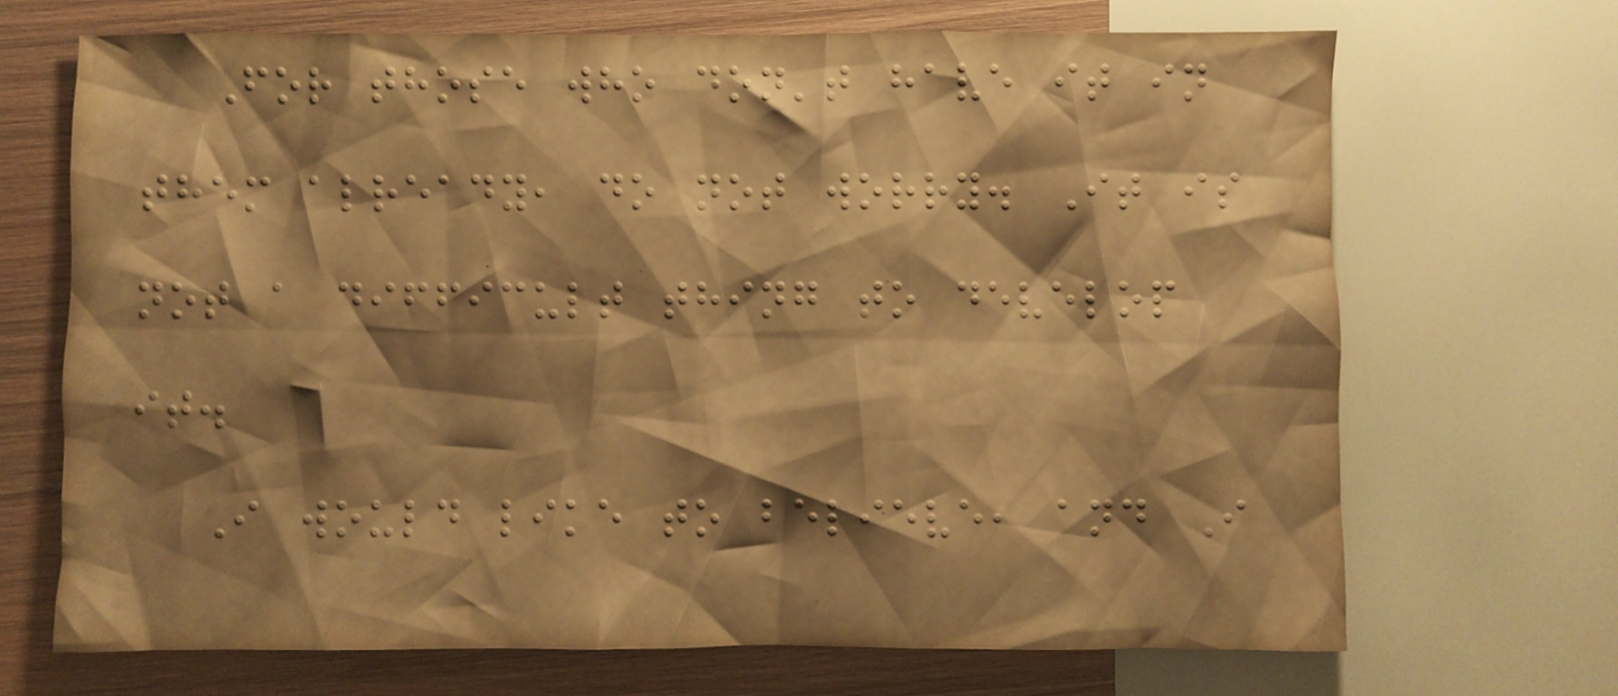For those who don't have it in
them already, do not worry. It is
not a difficult thing to develop
it.
I would like to believe, and I
